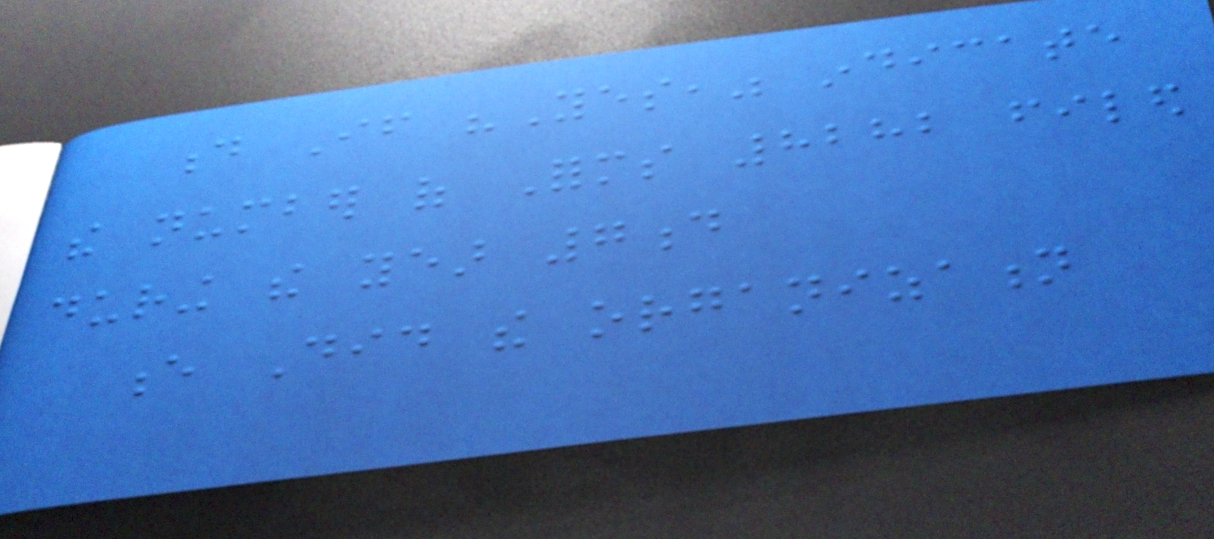d If "Yes," indicate
the number of Forms 8282 filed
during the year 7d
e Did the organization
